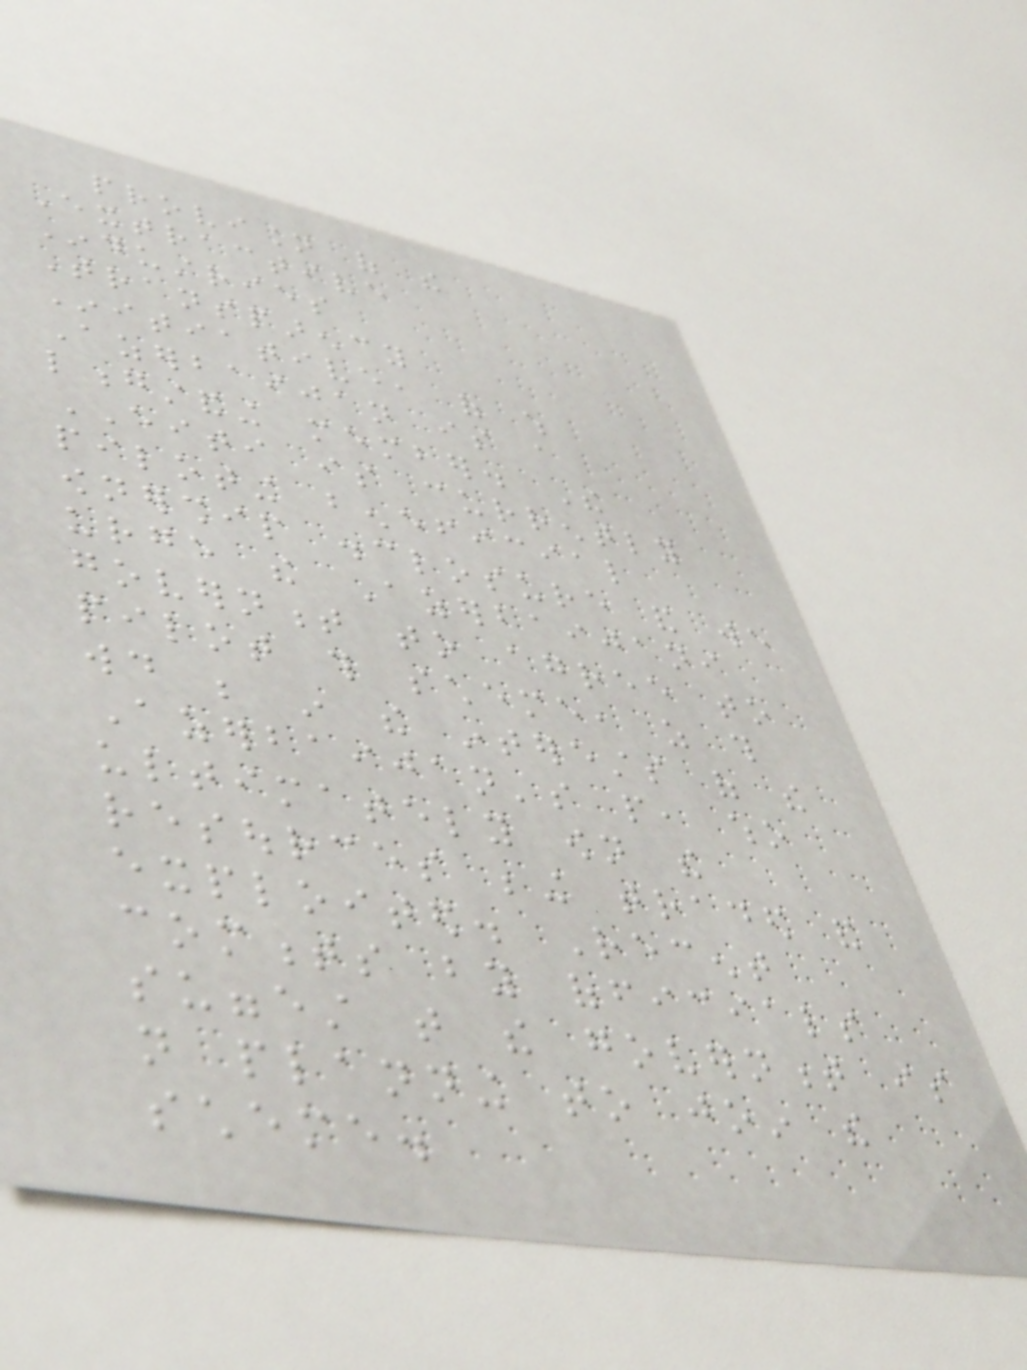provision of the
Extractive
Industries
Transparency
Initiative, of which
Azerbaijan is a
longstanding member. The
EITI is currently
piloting beneficial
ownership disclosure and we
urge the Azerbaijani
government to agree to
pilot this scheme, as this
would be in the interests of the
Azerbaijan's people, who
ultimately own the
resources being traded and
exploited. Recent
comments by officials
suggest that the government is
not planning to join the
scheme.
